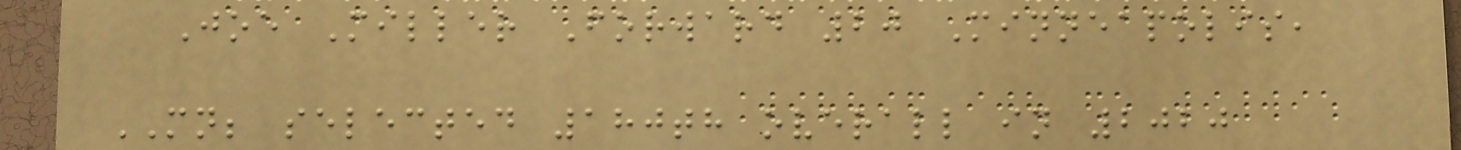Joe Miller Forward 20 Minneapolis,
MN; selected 180th overall in 2020
